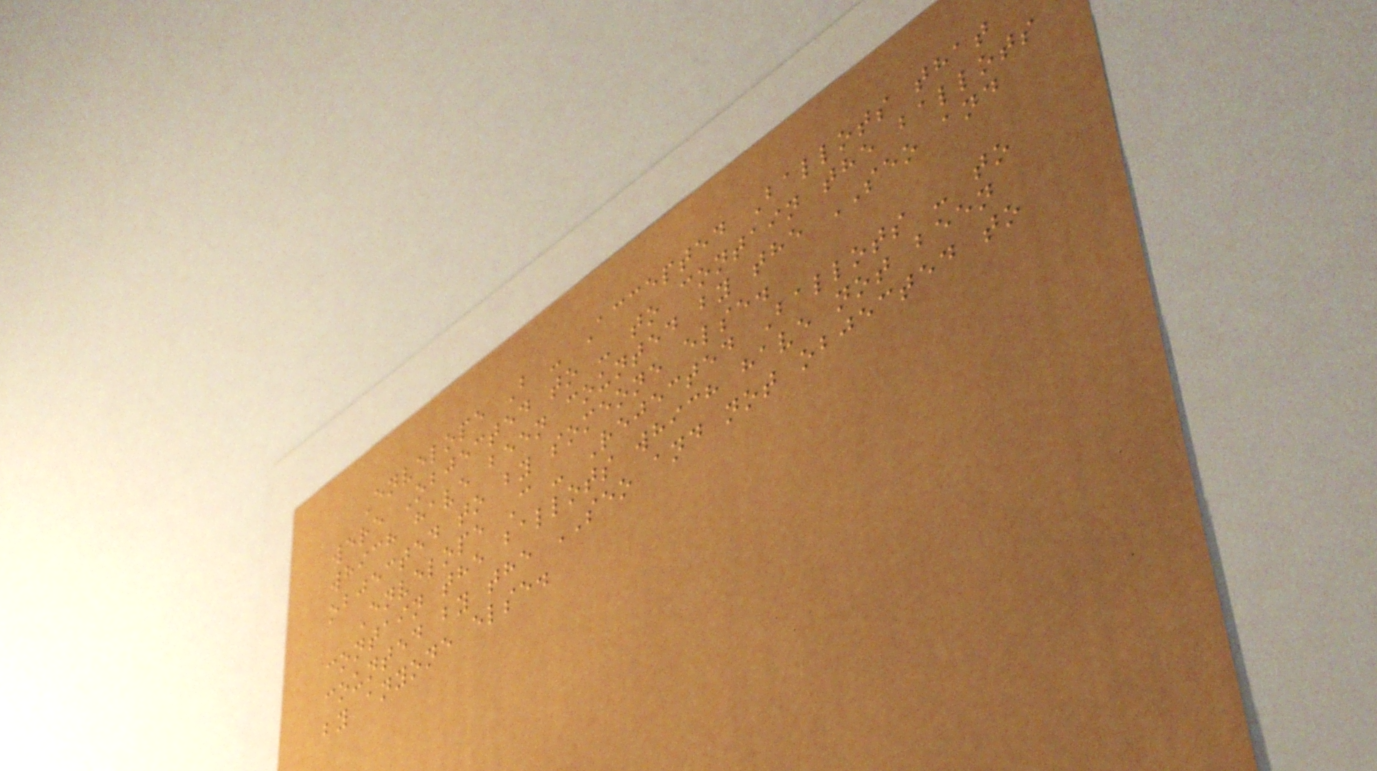Envelope B - Accepted Ballots that
were Objected to - to contain the ballots
which have been counted by the SEO and
objected to by someone else.
Envelope C - Rejected Ballots - to
contain the ballots which have not been
counted by the SEO and not objected to
by anyone else.
